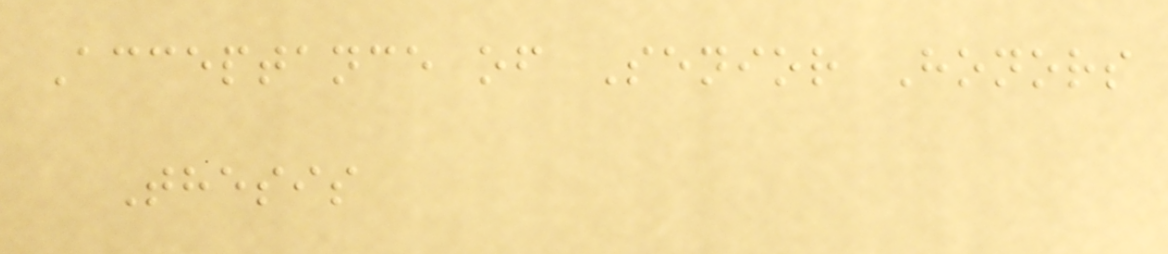Acceptance of Senior Honors
Thesis
